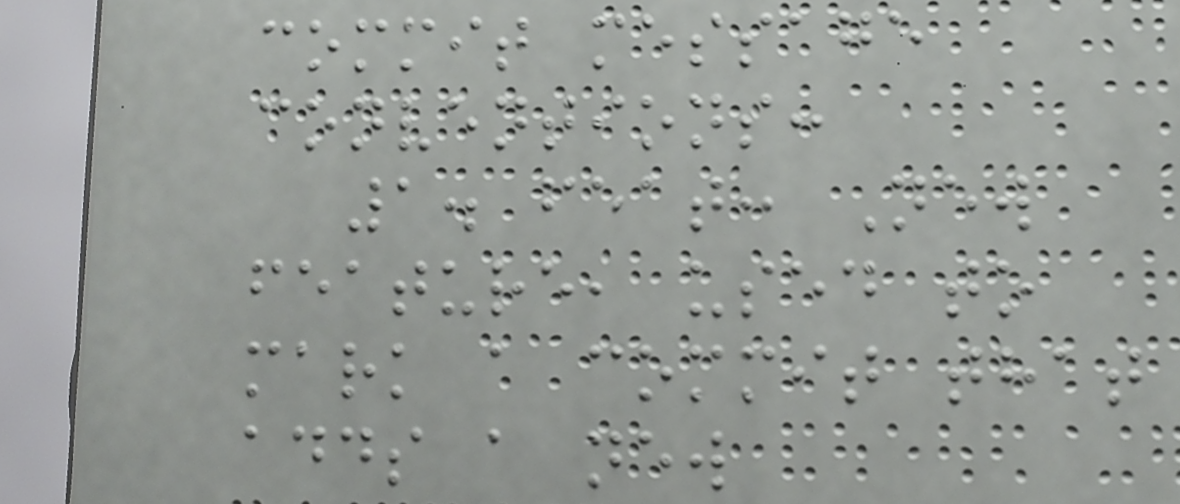commit message
conventions:
1. feat: New
feature, used to
mark a commit that
adds a new
